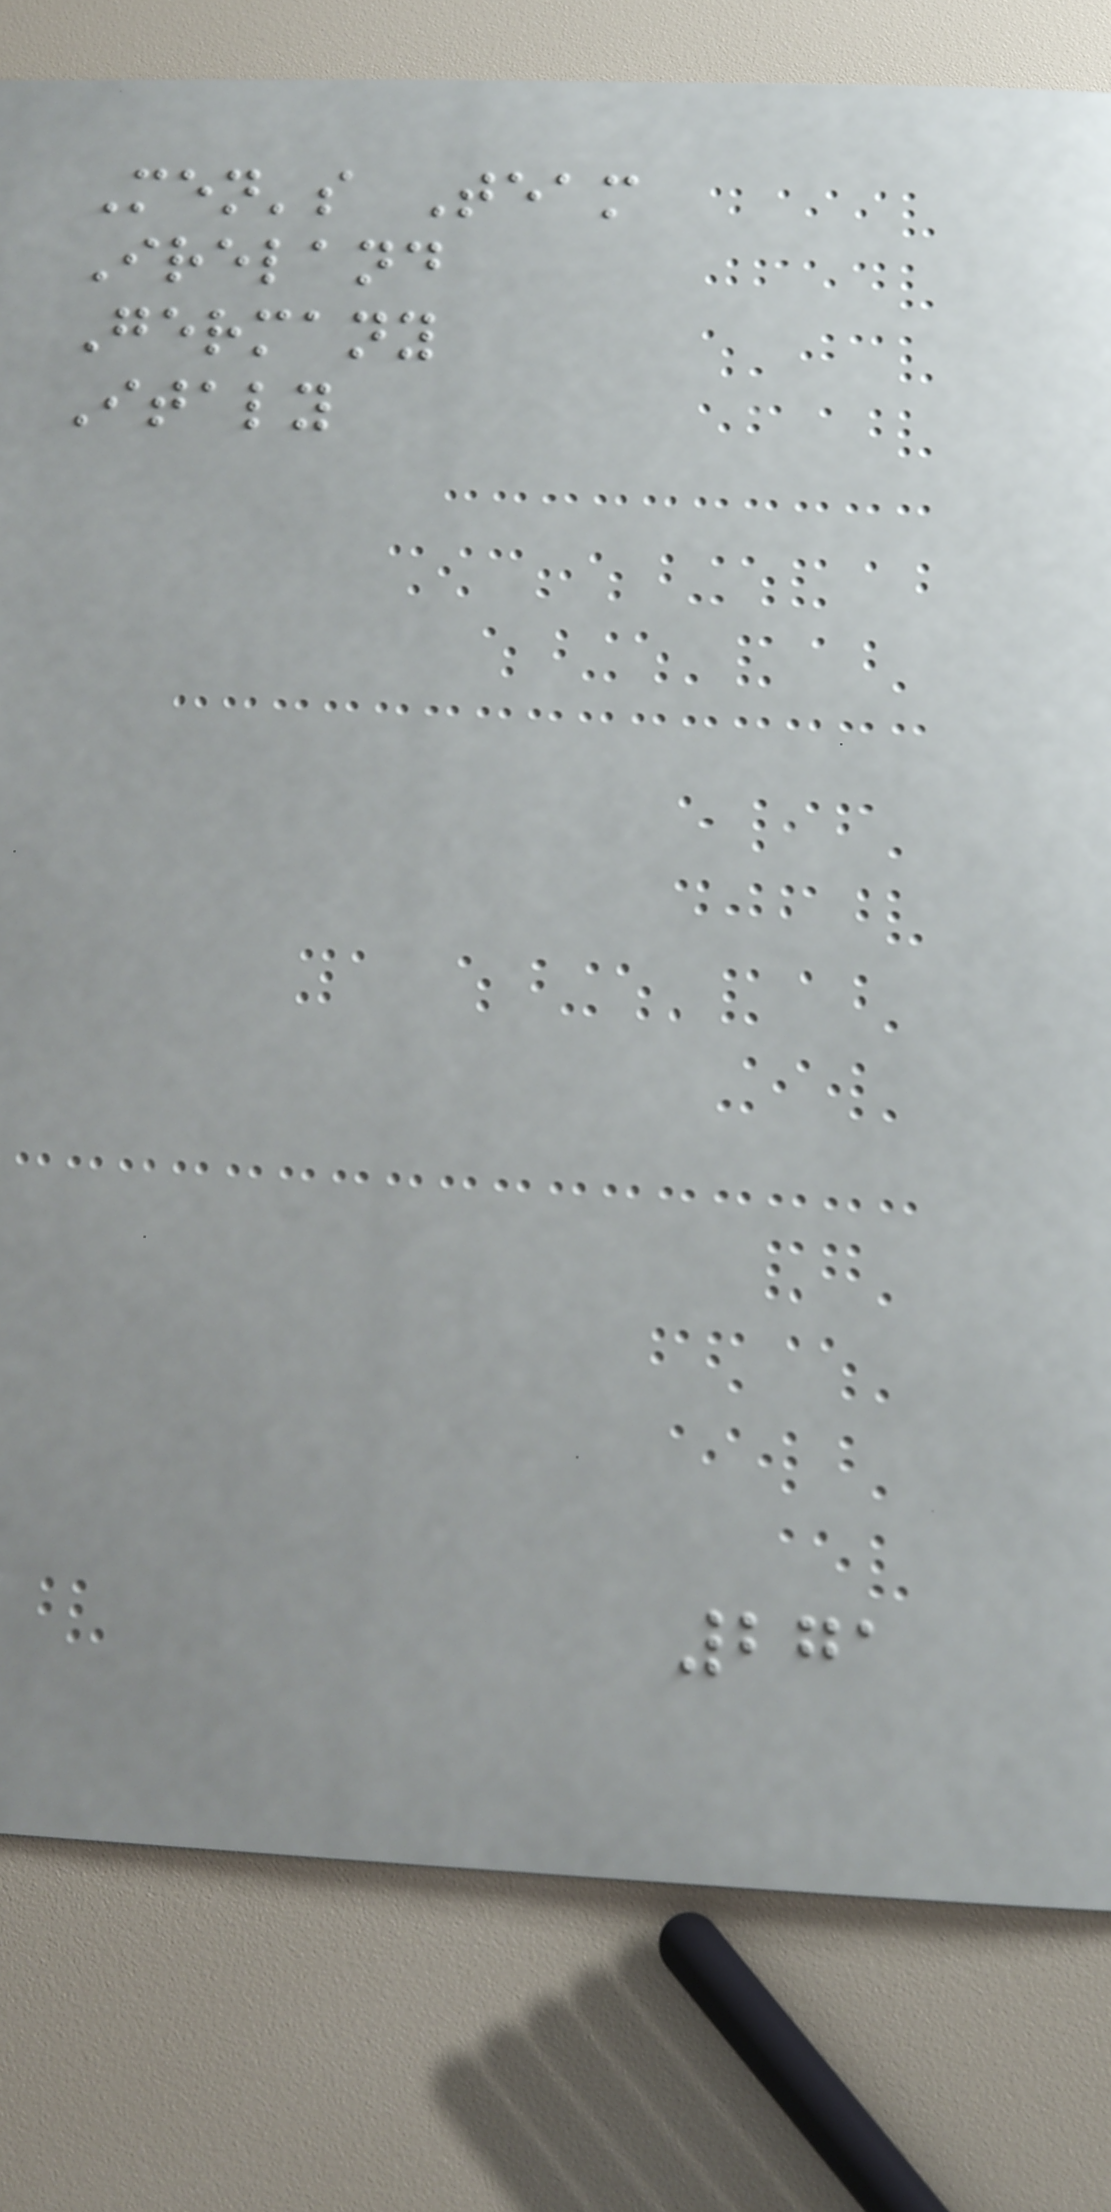Men's Team
Ireland
Germany
Italy
271
